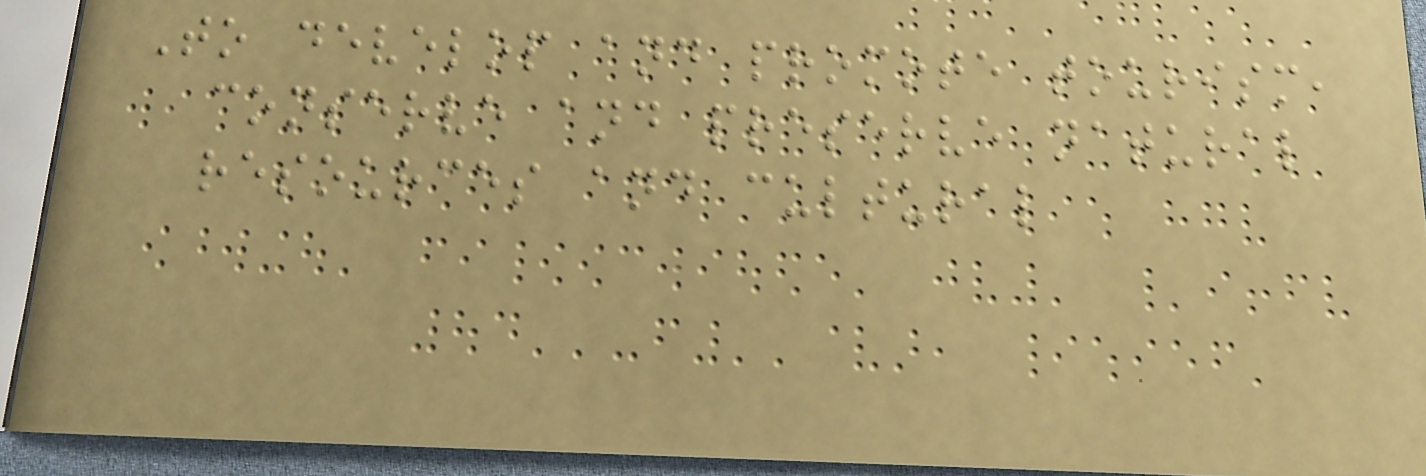To develop and promote tourism,
conserve and preserve natural
resources and cultural
